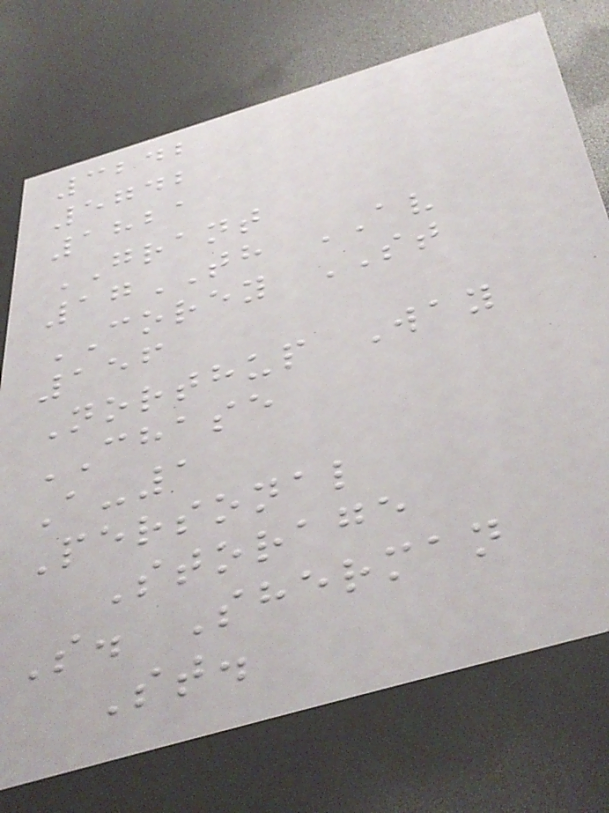3242
5742
1821
GRANT
17TH AV
COREY ST
156
Northup Way
CHASE
A-1
Personal
Storage
S. Sherman
St.
